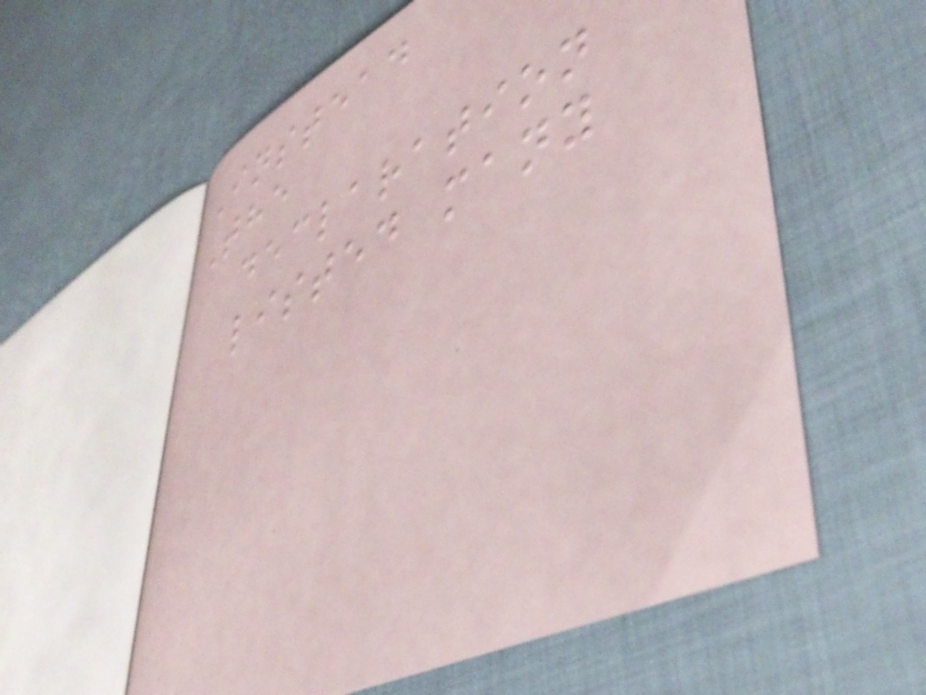Instead
The
declaration
listed many
